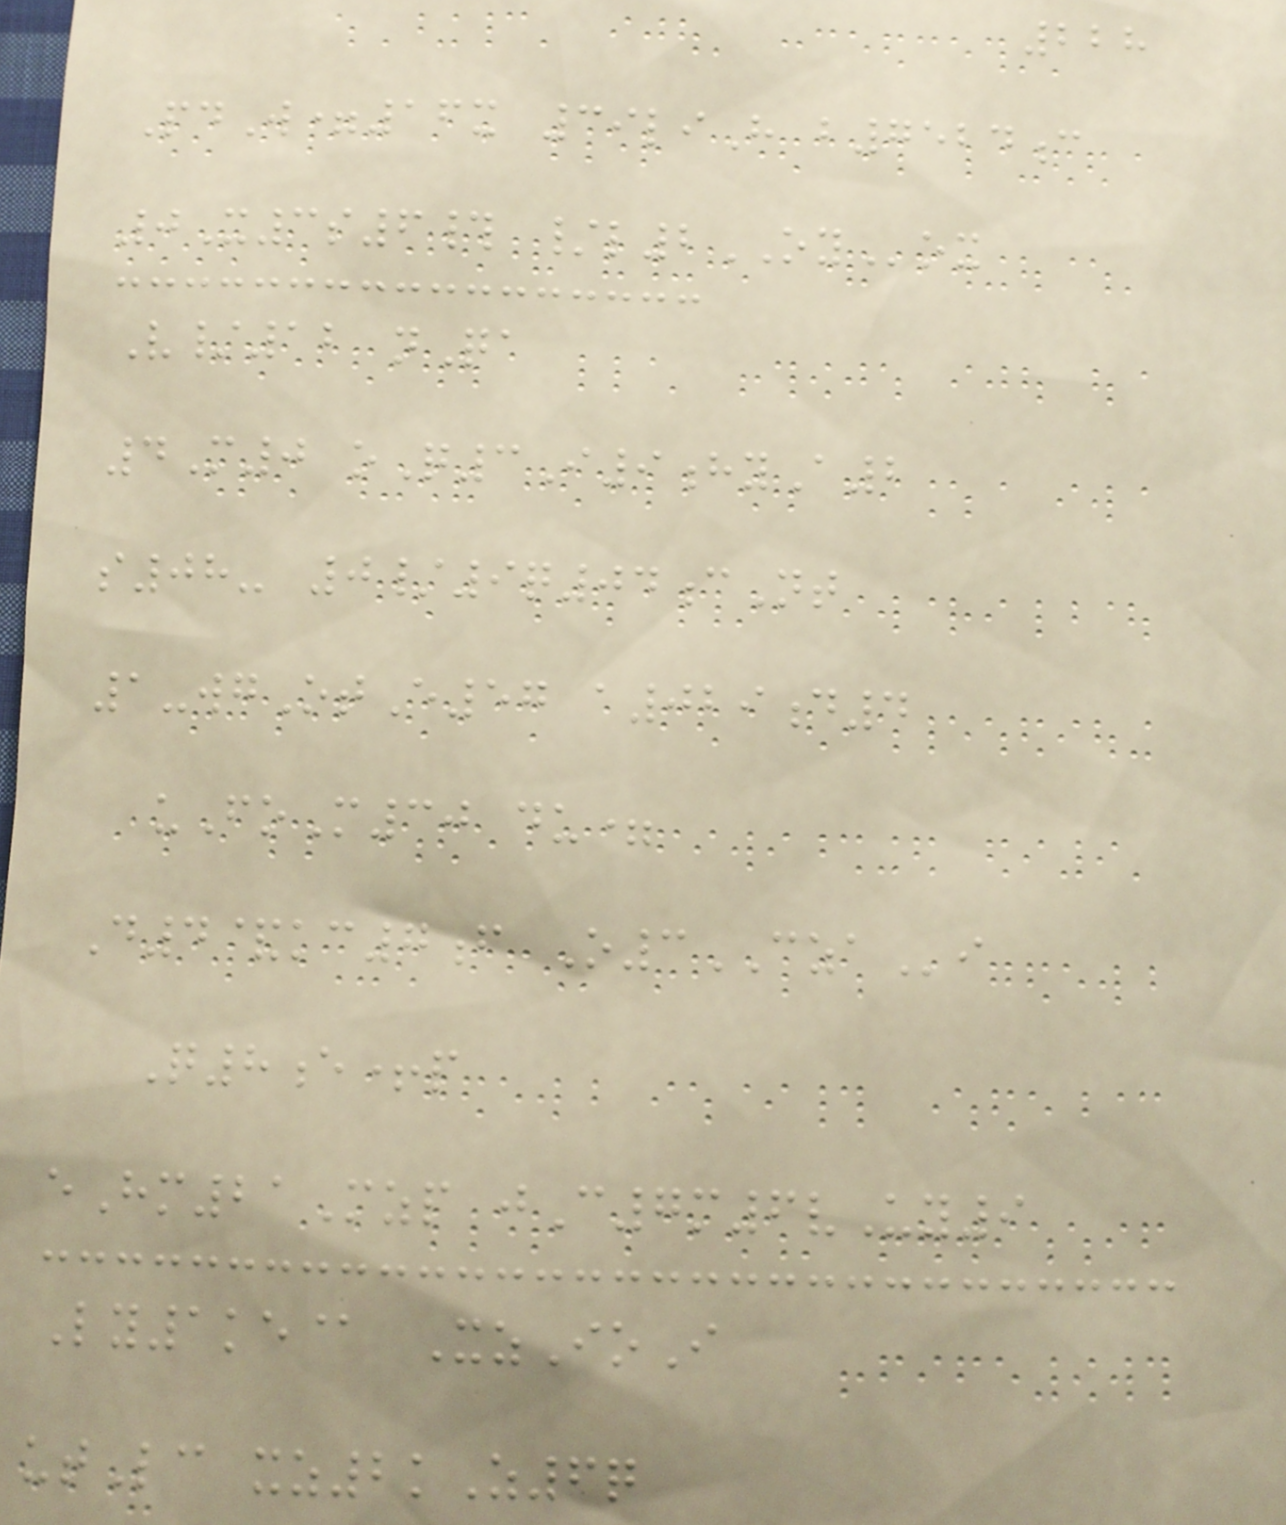228
PdW=16x 39liH b7524c
0X3s6# /l2OYox
V/12 nQa
4M0 oQ3I9hyA2
s08- 0/9q04cNt
1-wgOtE57 a029d4
uFoM30 du=
D4&kc7f O3CZAi
Q8e+p
eHm21Mzp jC7m6vUy9
Ly1ke@ XzIoI
utLc xz2kZ6q
